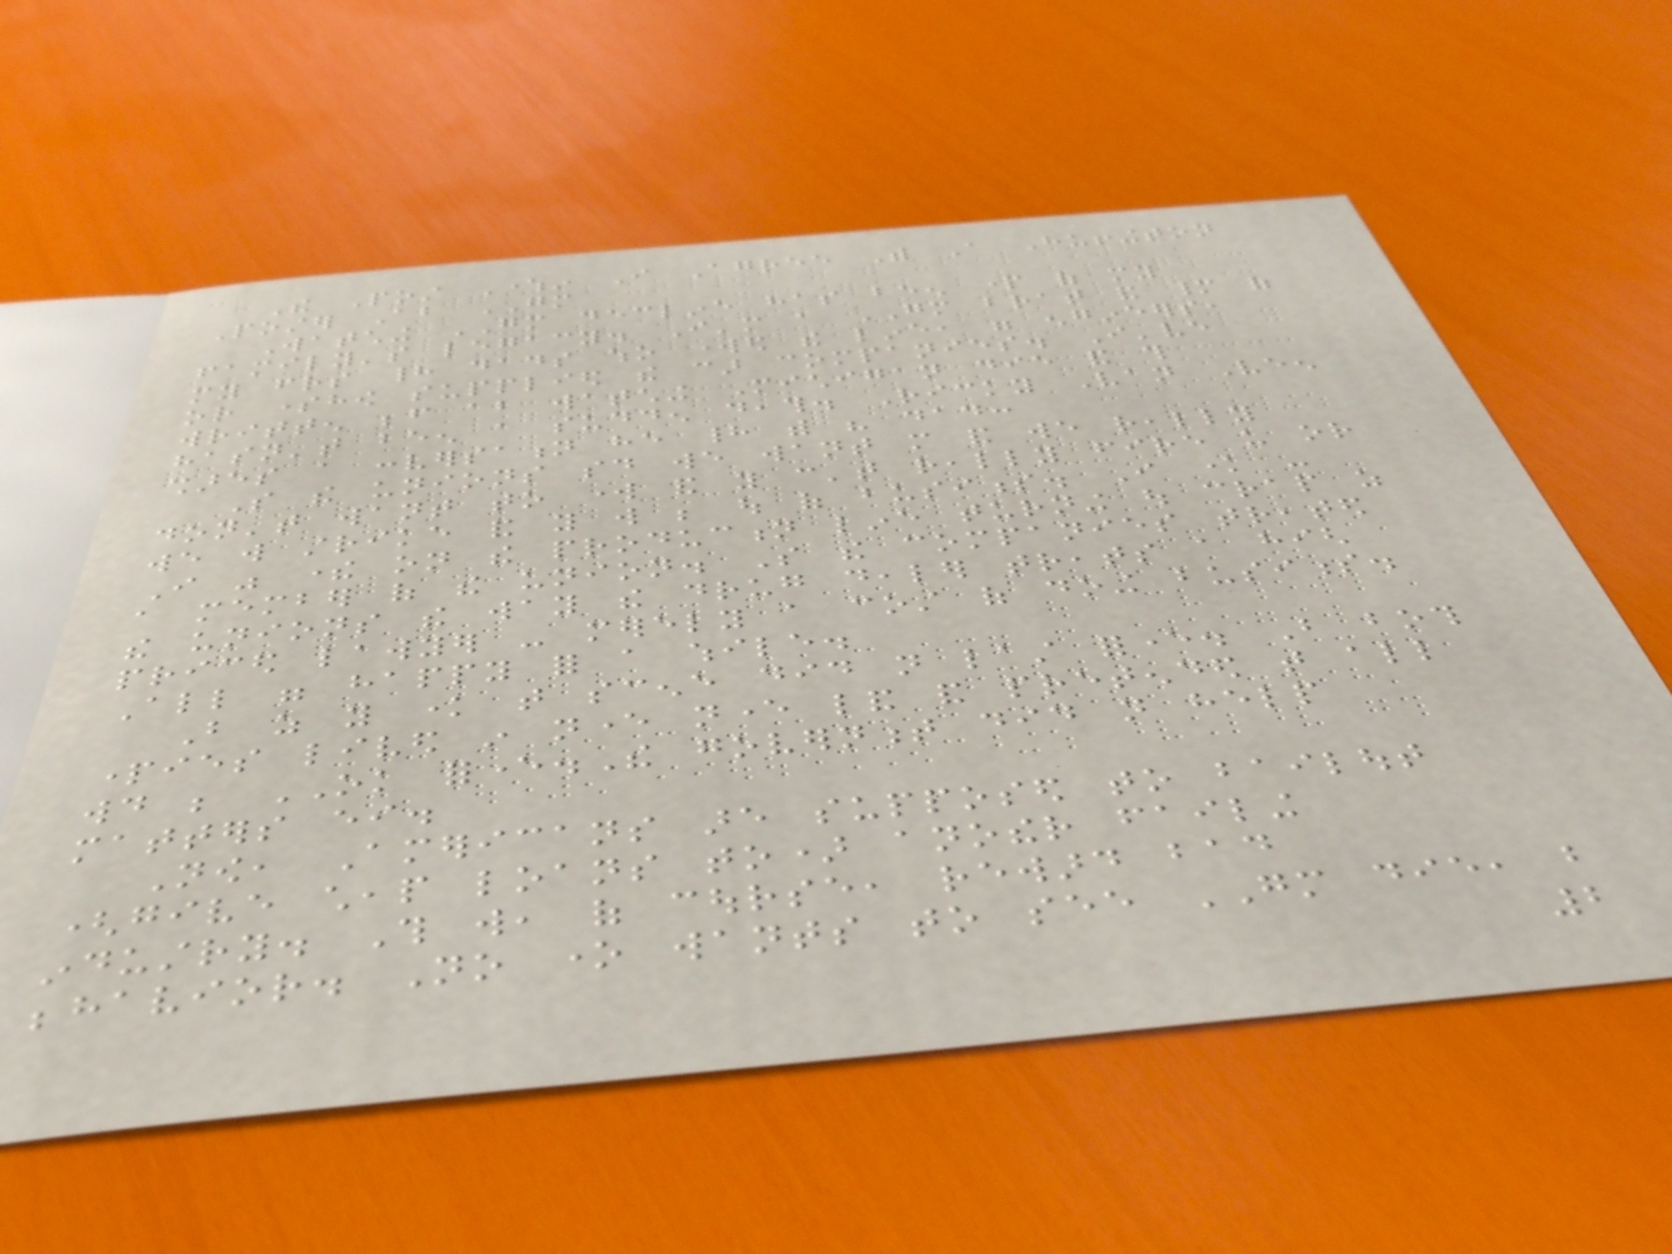The Post Wherein I Agree With A Huffington
Poster About GM
Watching GM decline has been part of my
family's legacy. I'm a GM brat and many of
my friends had dads who worked the line, were engineers,
or somehow supplied the car companies. I've
written before about watching Michigan die and this
hasn't been a sudden death. Ricky Van Veen
shares a conversation he had with his dad:
So the unions said we want more and we really
don't want to work and you can't really fire us or
we will strike and you will be out of business. I know -
I was there on the production line turning out crap as
a member of the union. So the companies treated
the unions the way the drug dealer treats a high
priced lawyer - merely a cost of doing business.
All were happy for a while.
But as you know that scene did not last forever. But both
parties lived in never never land and pretended that all
would be OK forever.The government did not help
matters either.
Now, Americans are supposed to bailout
(give cheap loans to) another failing
industry. This will, of course, reward bad
behavior. No one wants to see GM die, but
2
